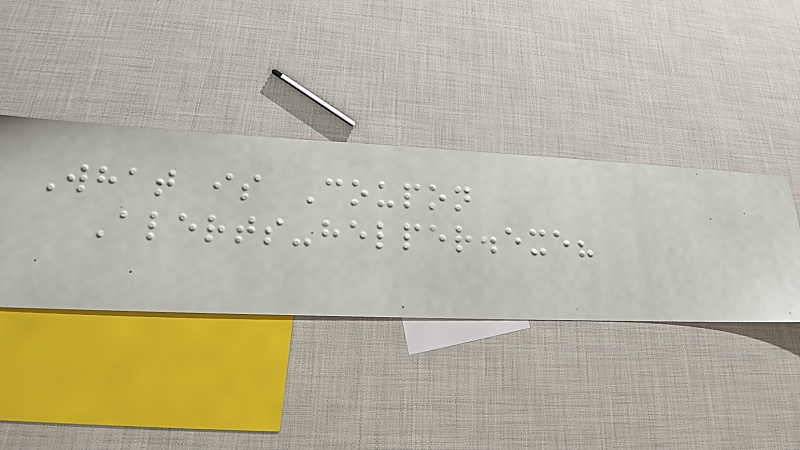What is Coupon
Alerts-helper.exe?
